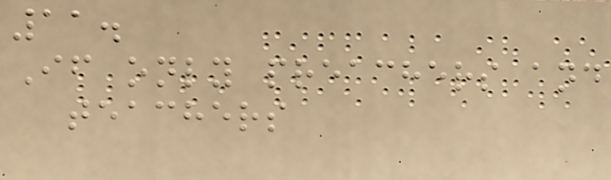11.
If only preachers and
teachers
